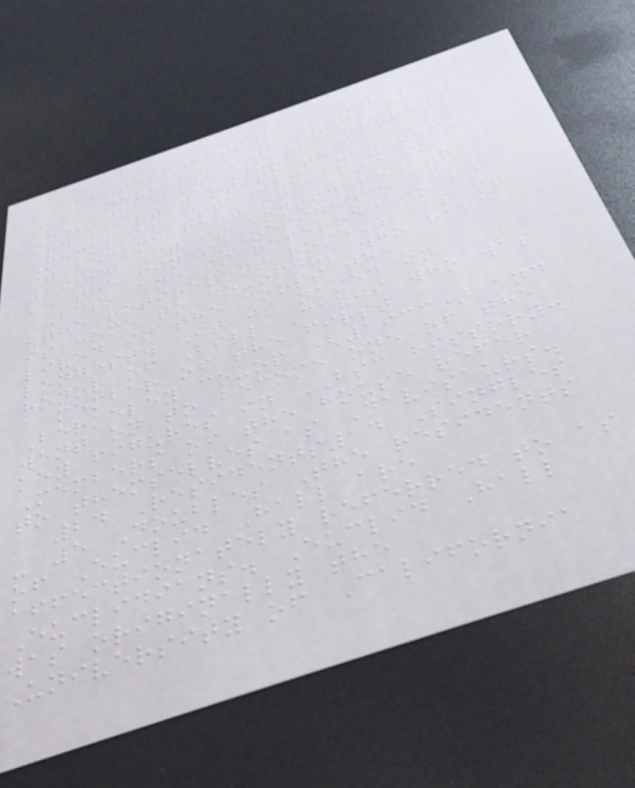36 residents8 Singles -
11 Doubles - 2 triples
Designed by Julia Morgan
and built next to the
Memorial Stadium in 1913,
it became part of BSC in
1969. It is considered to
be the finest residence at
BCS, and is referred to as
"the retirement home", as it
is home to co-opers who have
lived in the coops the
longest. It is named in
honor of Bill Davis who was
a member of the first
Berkeley co-op (1933) and
went on to become one of the
key figures in BSC history.
Members of the house refer
to themselves as Davisaurs.
24 Residents14 Singles
- 5 Doubles The residents
of Euclid Hall are
affectionately referred to as
Euclidians. Euclid Hall
was originally the
University of California
